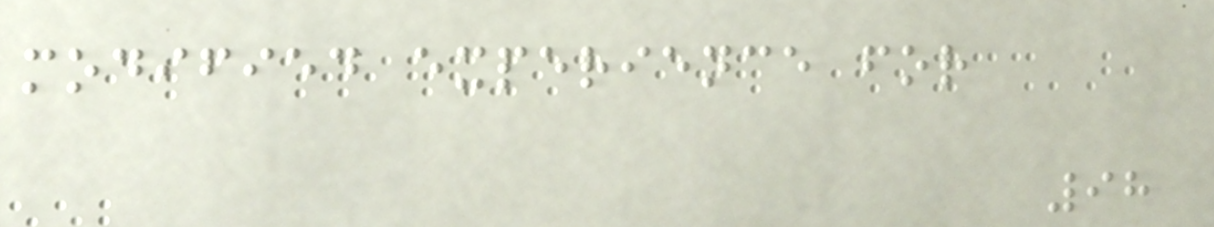modified experience for
98
